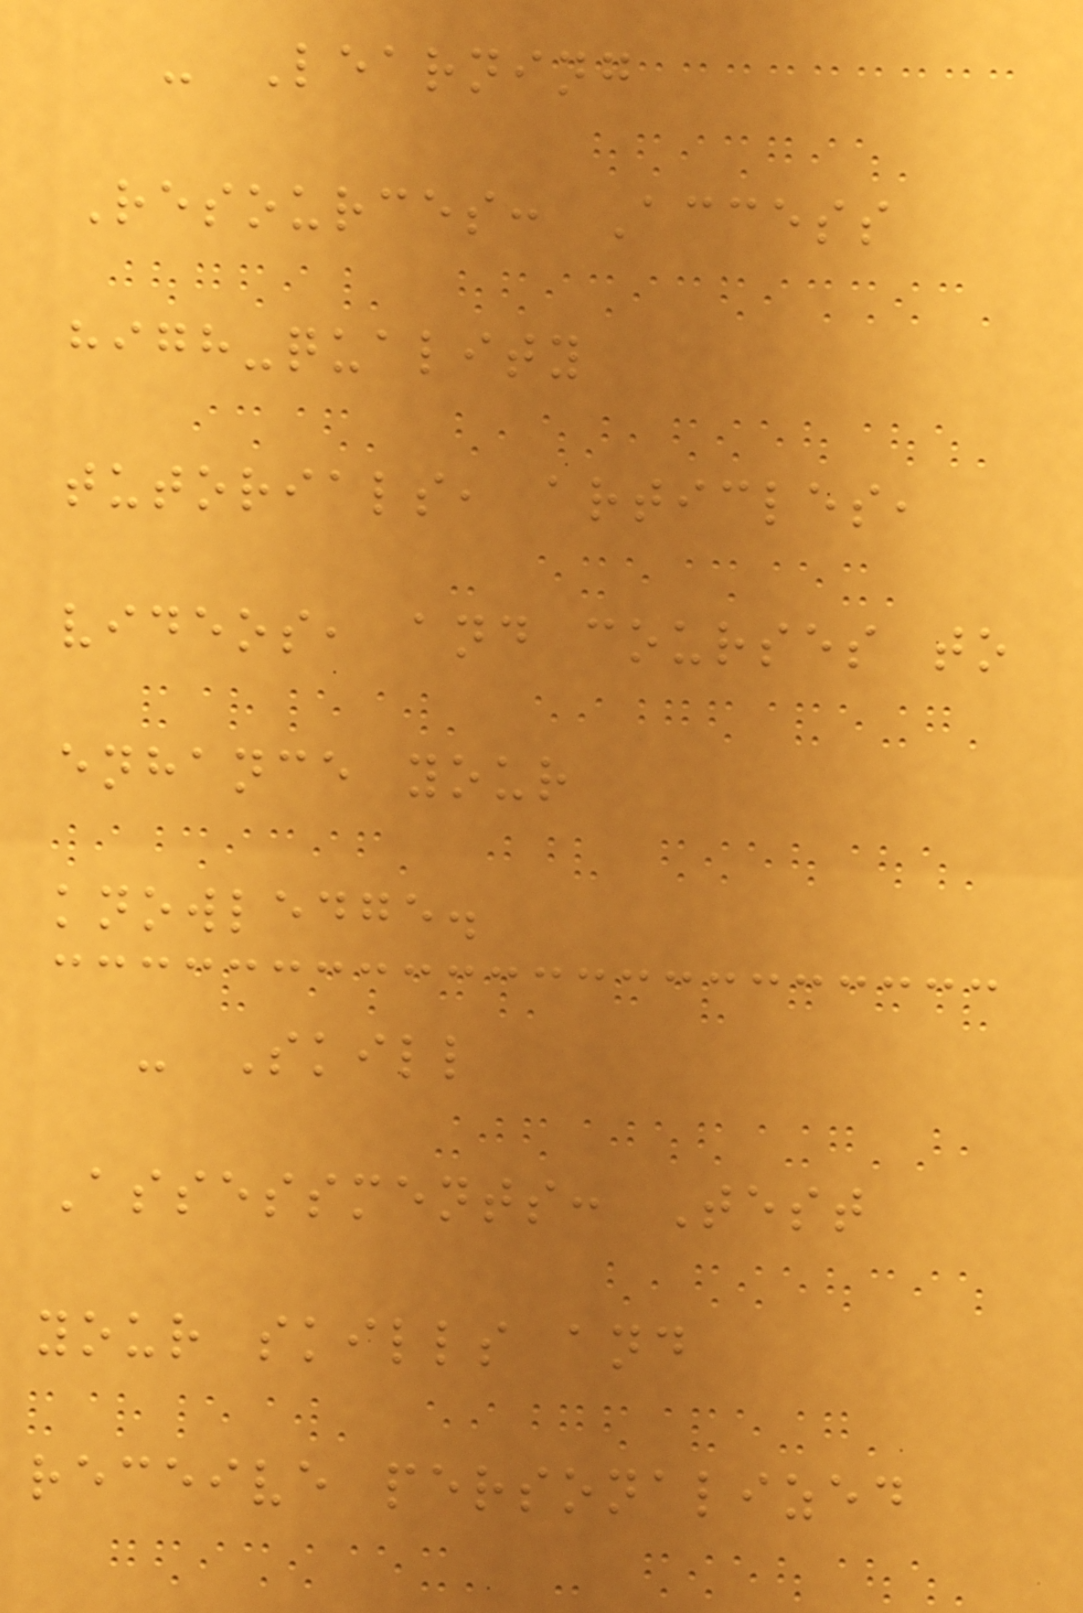- Learning
Resources: Access
high-quality
tutorials, articles,
videos, and courses to
enhance your
knowledge.
- Skill
Assessments: Test
your skills and
receive personalized
